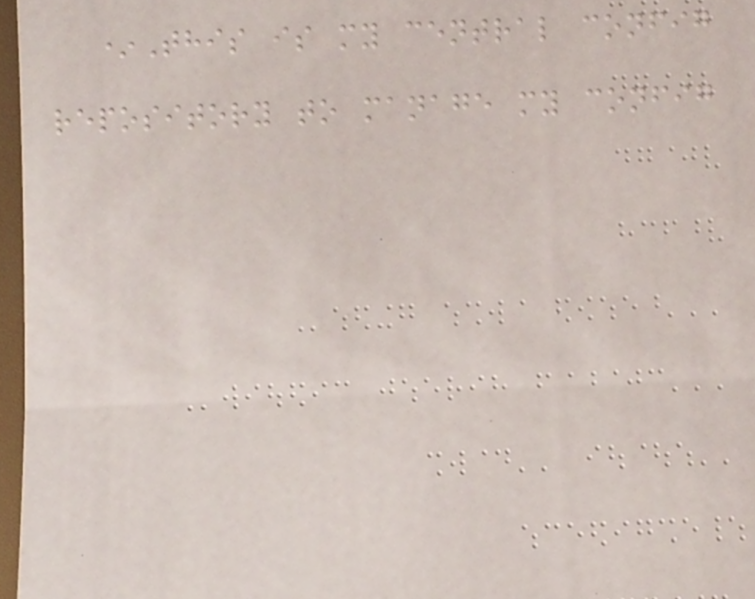*This is my central config
repository to manage my config
